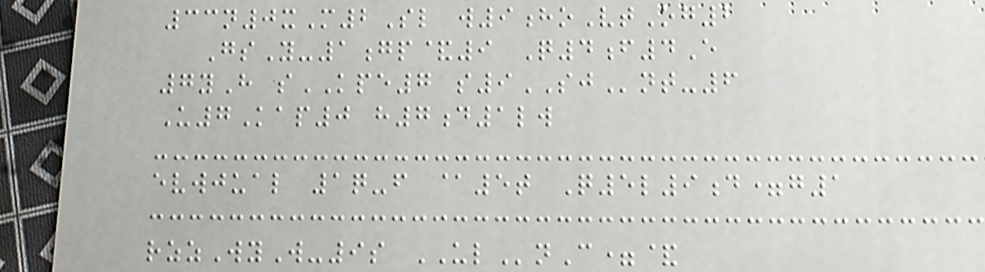33n0xM2Sl w9hoVtOg2
GsY-1gp&9 Q4f4E
7yH sKPE7 s9SJnt-6
U7Kap0 h7d1lw
evwjual 1q-f @5t Q5l9d=g1
rzzWyW-9s ULnC=&
